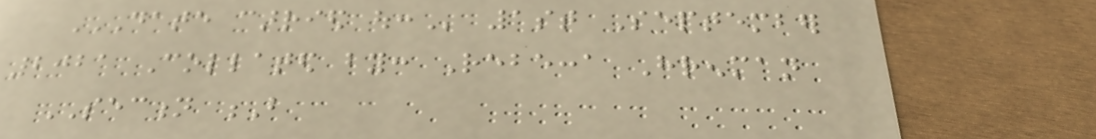DATE CARRIED OUT: 1st September
2021 Collated by: Rebecca Hrenman
SECTION B
